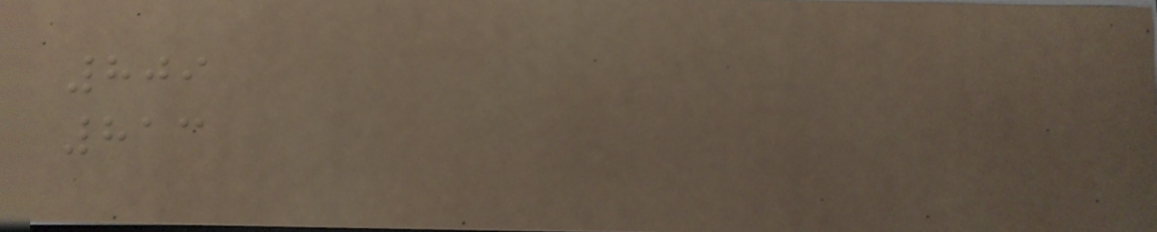809
813
